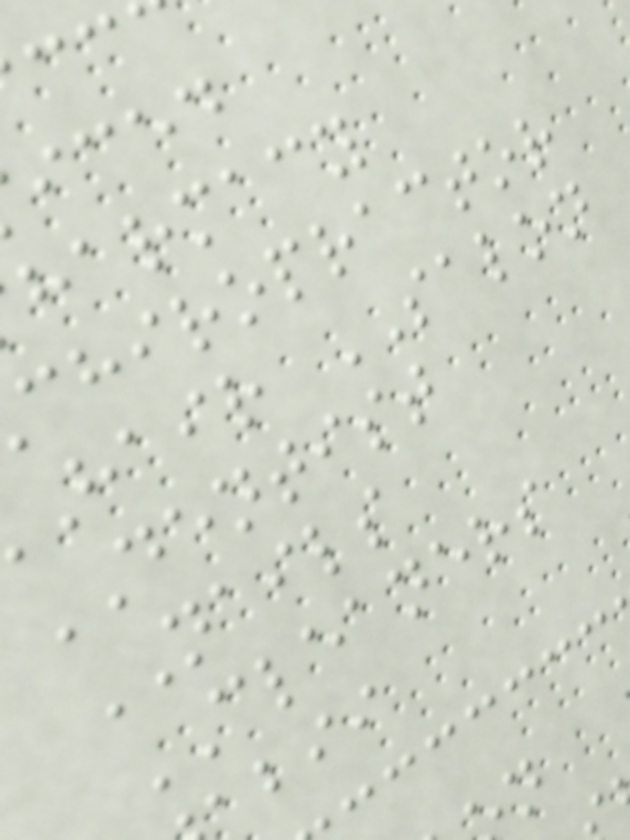iced
harmacy
chiropractor
hair SALON
DENTIST
NAILS
CLEANERS
